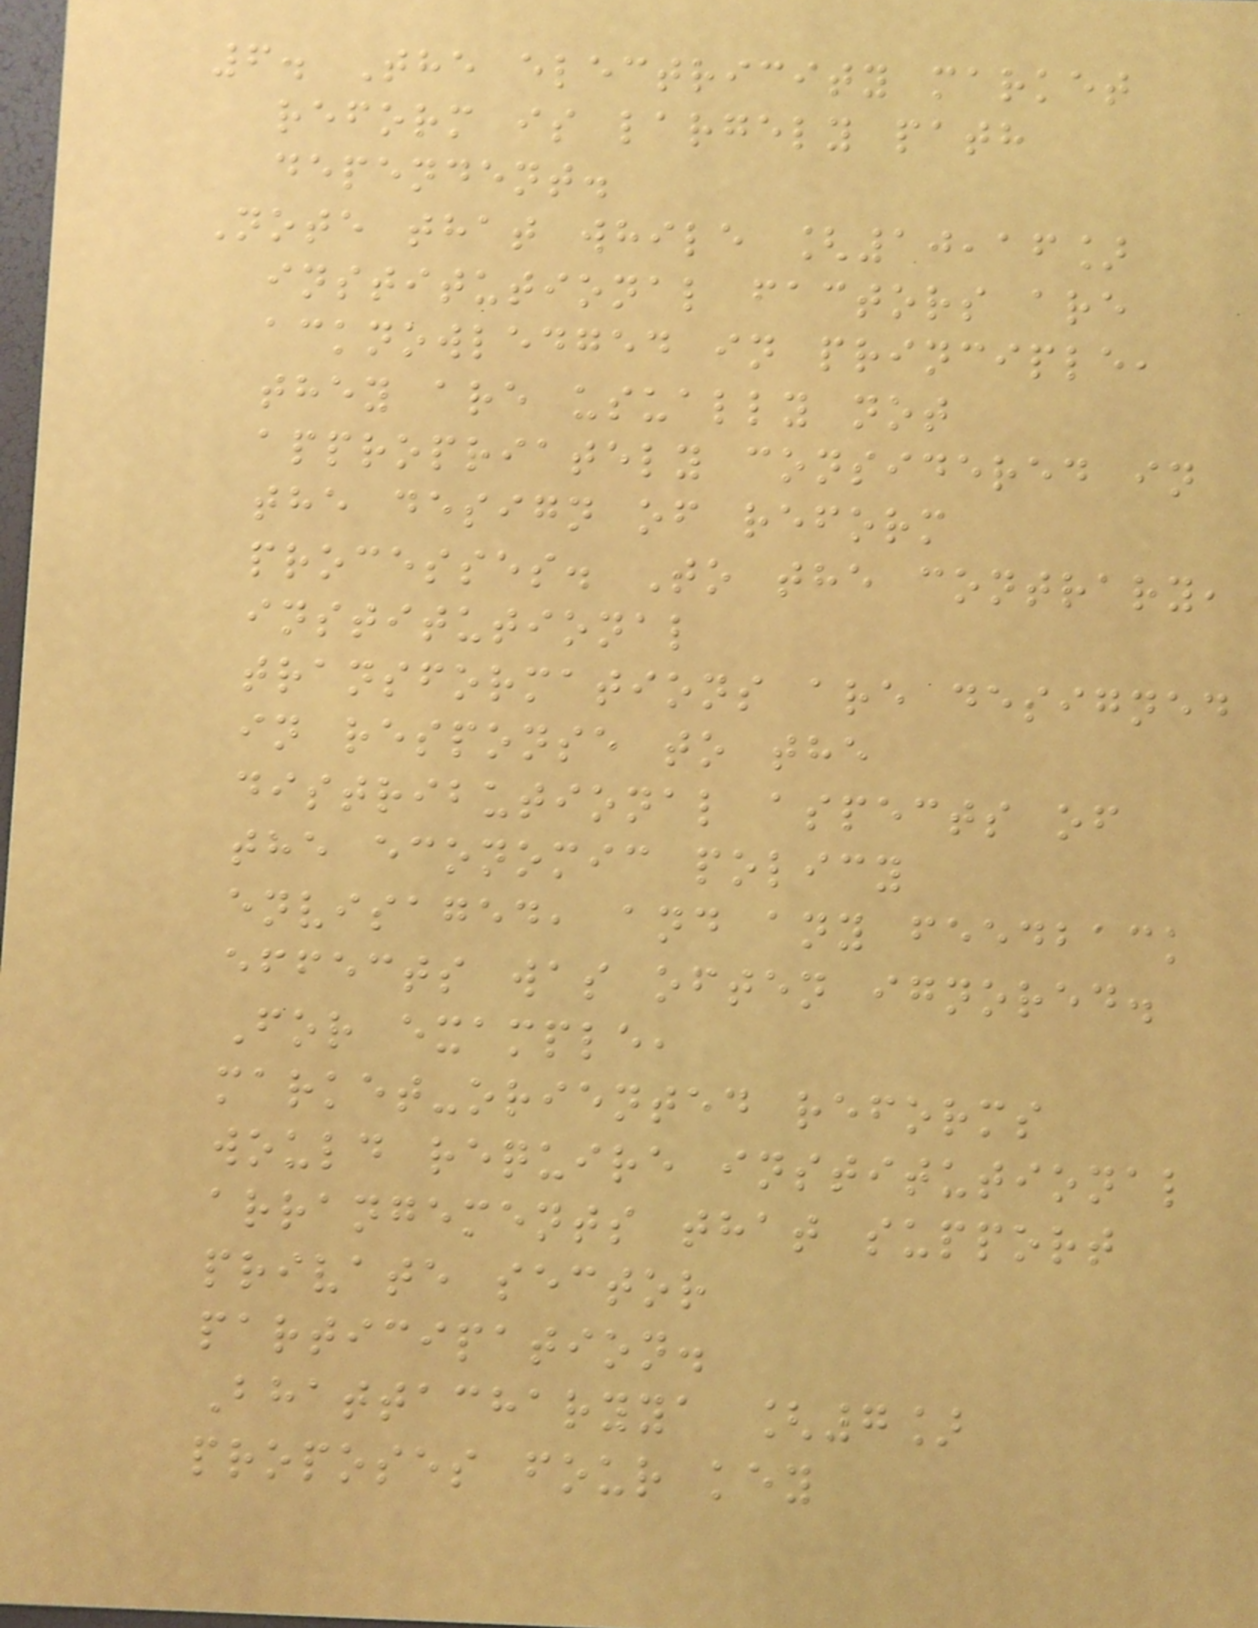6. The electricity market
reform is largely path
dependent.
Note that while [10,16]
institutional factors are
acknowledged in principle,
they are usually not
appropriately considered in
the design of reform
processes. To the contrary,
institutional
transformations are designed
in response to the
distributional aspects of
the economic policy
envisaged, and any feedback
effects was often ignored.
For example,
market-oriented reforms
would require institutional
arrangements that support
private sector
participation.
Bhattacharyya [7]
proposes four key
